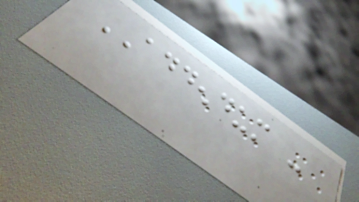ADDENDUM -
